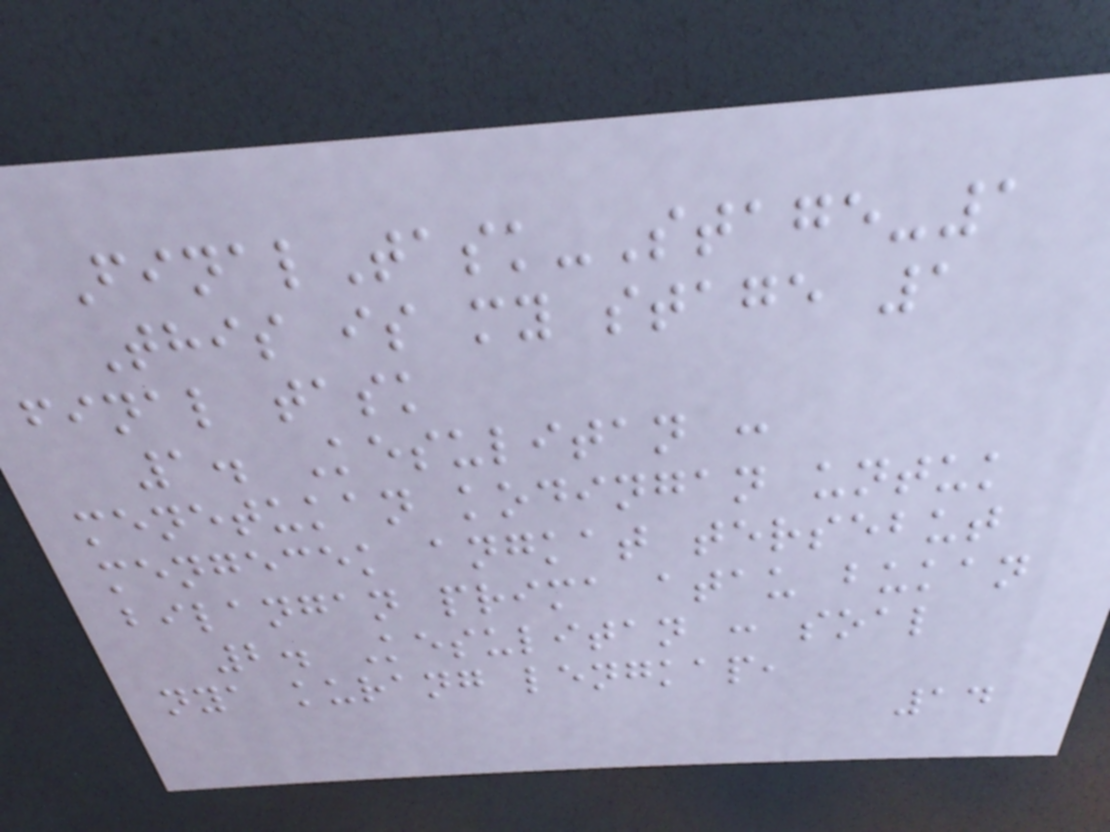FinalTask-Stage-1
This is my stage 1
final task
1. Kesulitan :
menetukan kodingan untuk
mengecek angkat tersebut
bilangan prima atau bukan
2. Kesulitan : soal
nya kurang lengkap,
14
